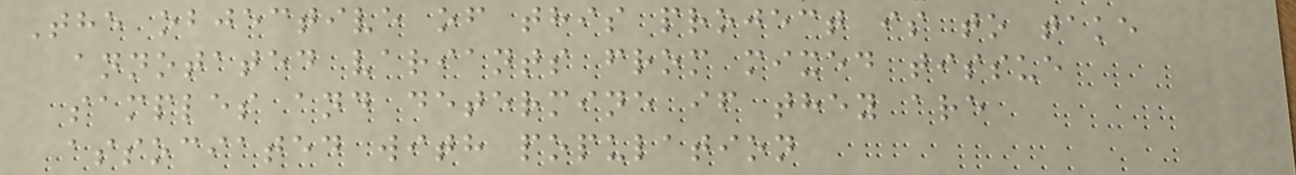The objective of this project is to take
annotated variants from mixed tissue
samples and determine if they are
associated with population
